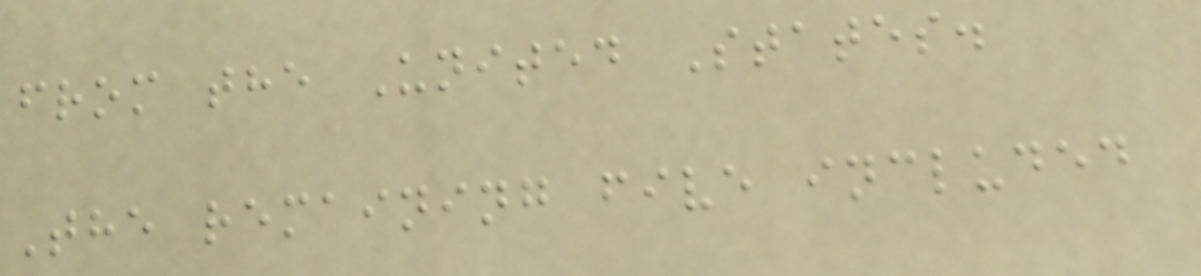from the United States.
The remaining five included
